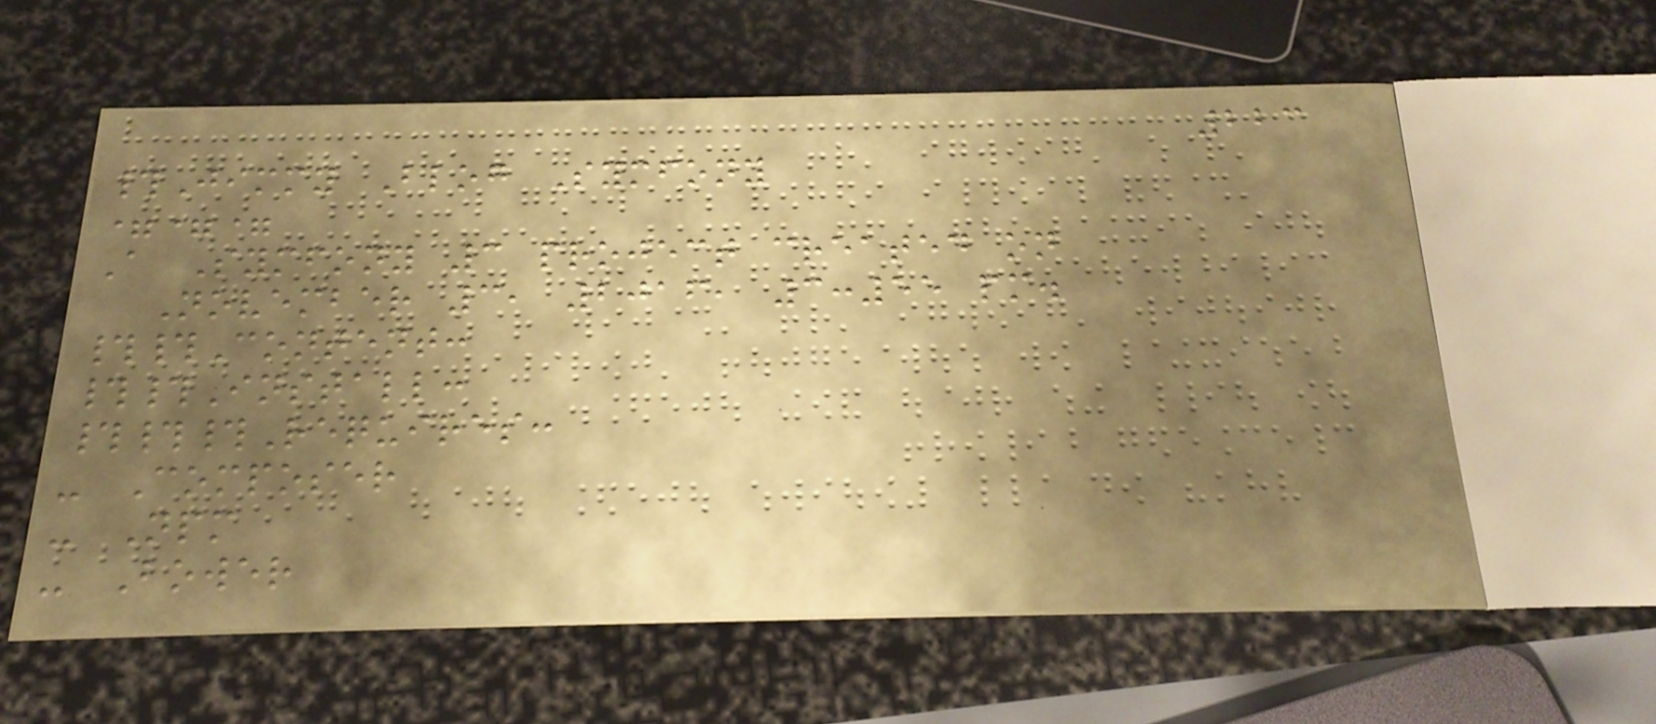223
#Jimmy Blog Symfony
===
A Symfony 3 project created on
November 3, 2016, 3:55 pm.
##Content:
##Install:
###Requires:
- Composer
- Npm
- Bower
